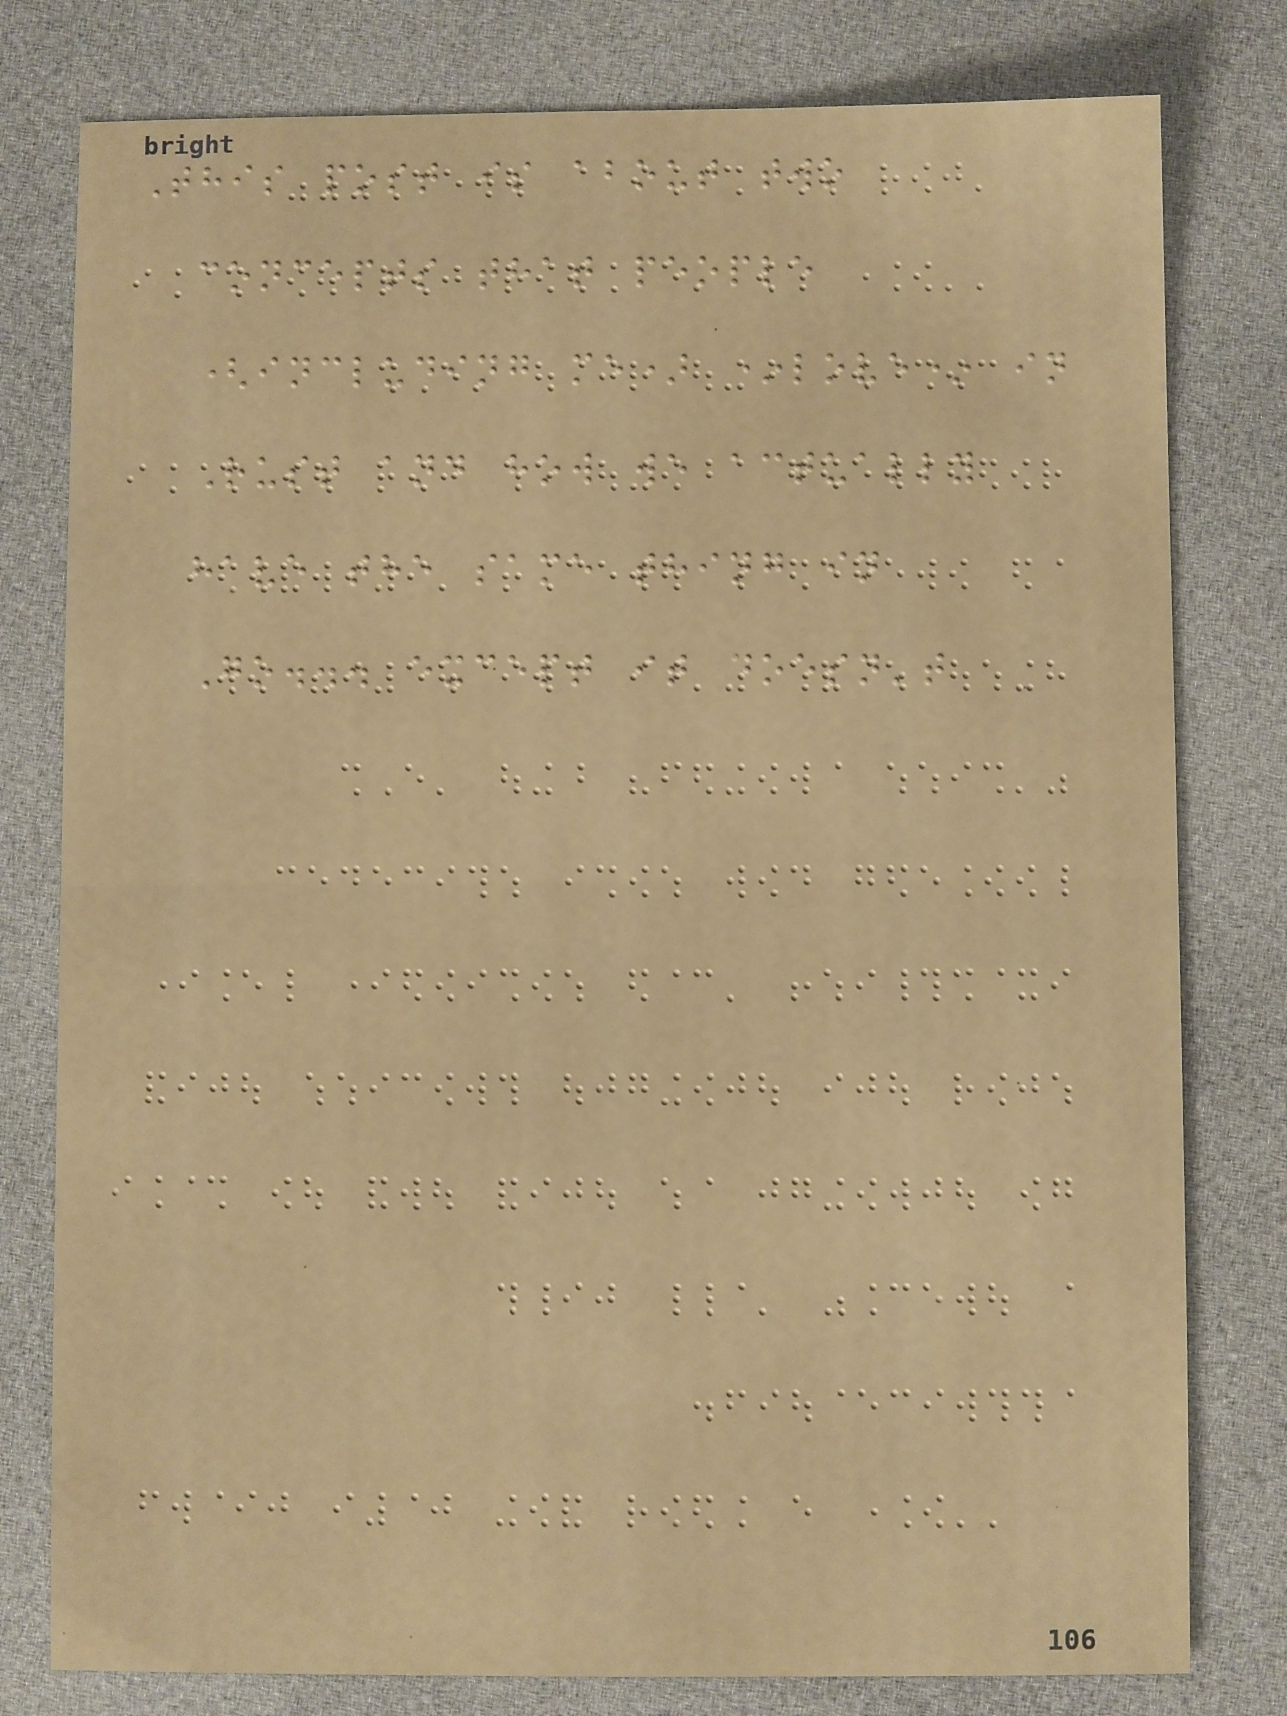This post is about two
concepts that people
(including me) *love* in
Rust and how we actually
have the same thing in
Go... except it doesn't
